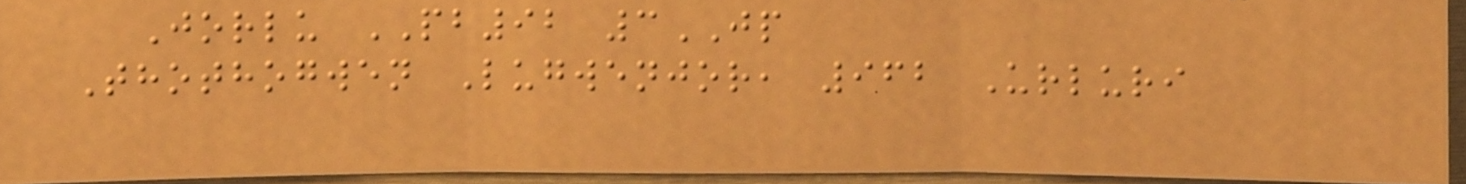Jorlu PB92 3JP
Thothogwen Lugwenjor, 962 Urluri
